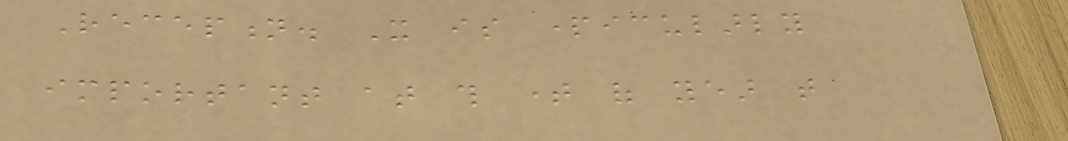Reception. It is particularly
important at this time of year that
